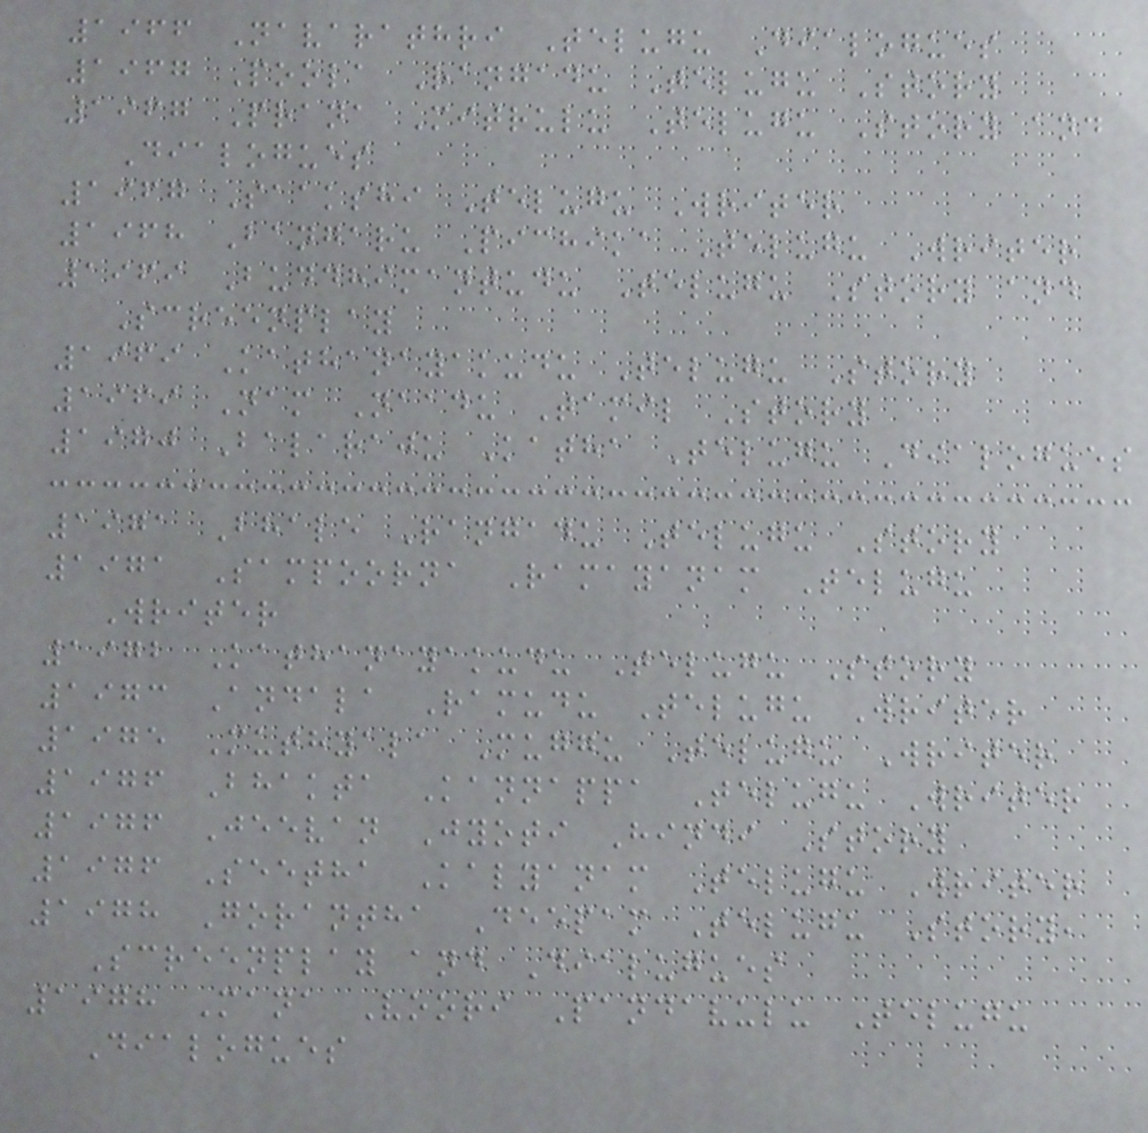1966 Navarathri Telugu Dialogues
1967 Poola Rangadu Telugu Story
1967 Prana Mitrulu Telugu Story and
Dialogues
1967 Saakshi Telugu Writer
1968 Bangaru Pichika Telugu Writer
1969 Buddhimantudu Telugu Story and
Screenplay
1969 Kathanayakudu Telugu Story
1969 Nam Naadu Tamil Story
1970 Balaraju Katha Telugu Dialogues
1971 Bhale Rangadu Telugu Story
1971 Sampoorna Ramayanam Telugu
Writer
1972 Kathanayakudu Telugu Story
1973 Andala Ramudu Telugu Writer
1975 Muthyala Muggu Telugu Writer
1976 Bhakta Kannappa Telugu Writer
1976 Jeevan Jyoti Hindi Story
1976 Seetha Kalyanam Telugu Writer
1978 Gorantha Deepam Telugu Story,
Screenplay and Dialugues
1978 Mana Voori Pandavulu Telugu
Dialogues
